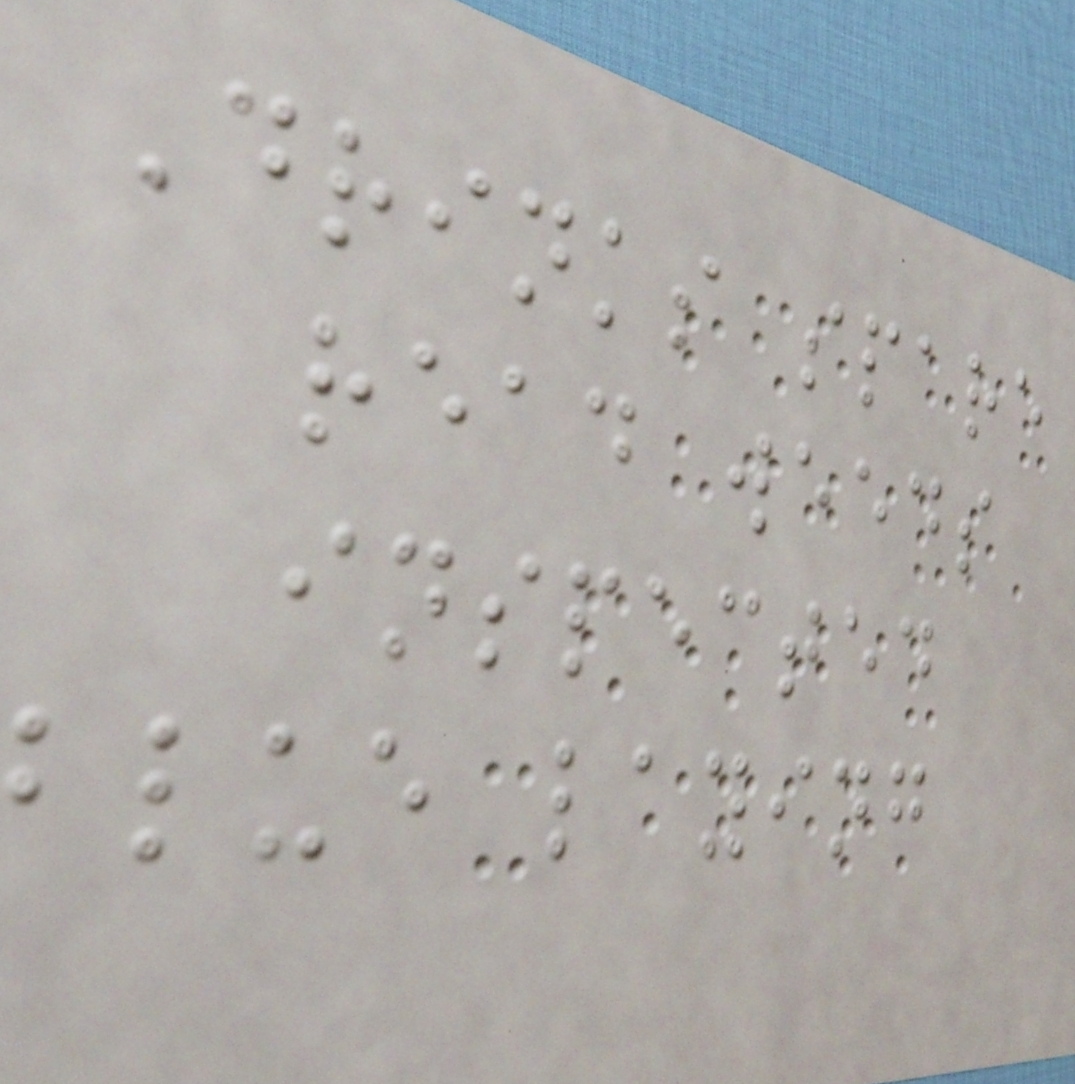Drinks spare
read weeds
inspected
blue laying
